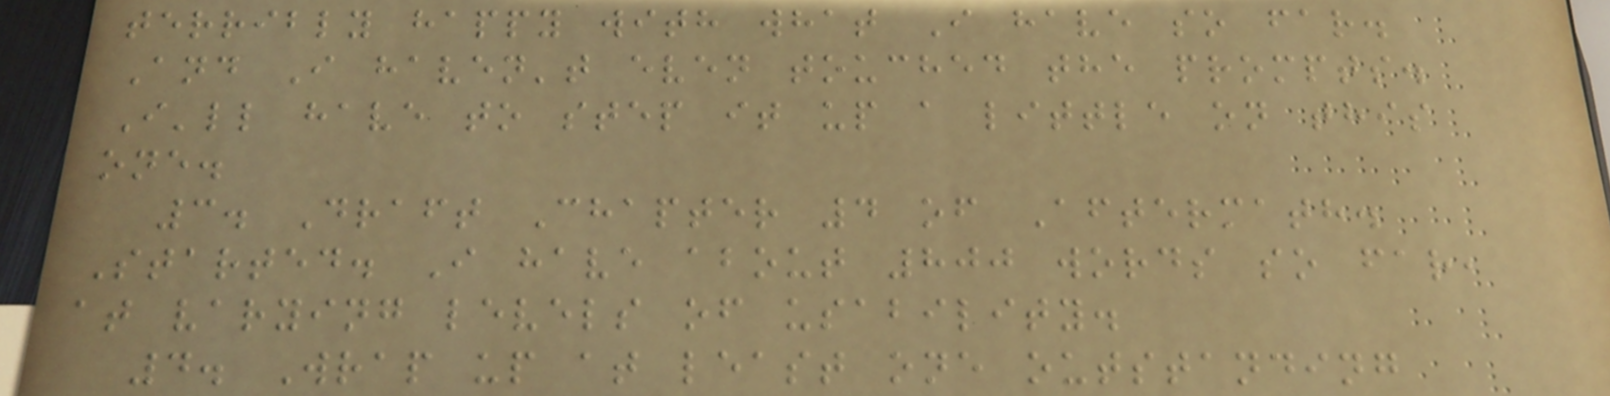terribly happy with what I have so far.
And I haven't even touched the prompts.
I'll have to step it up a little on this
one.
3. Draft Chapter 4 of Aftermath.
Started. I have about 800 words so far,
at varying levels of usability.
4. Wrap up at least one outstanding
